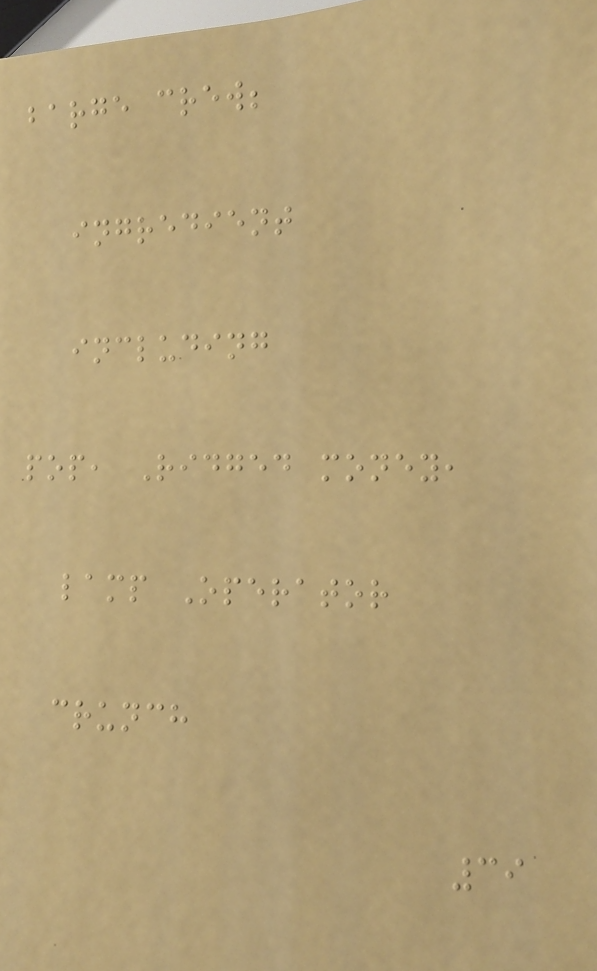barge crew;
ingredient
including
pop, Ridged money,
lamp Operator
crunch
39
